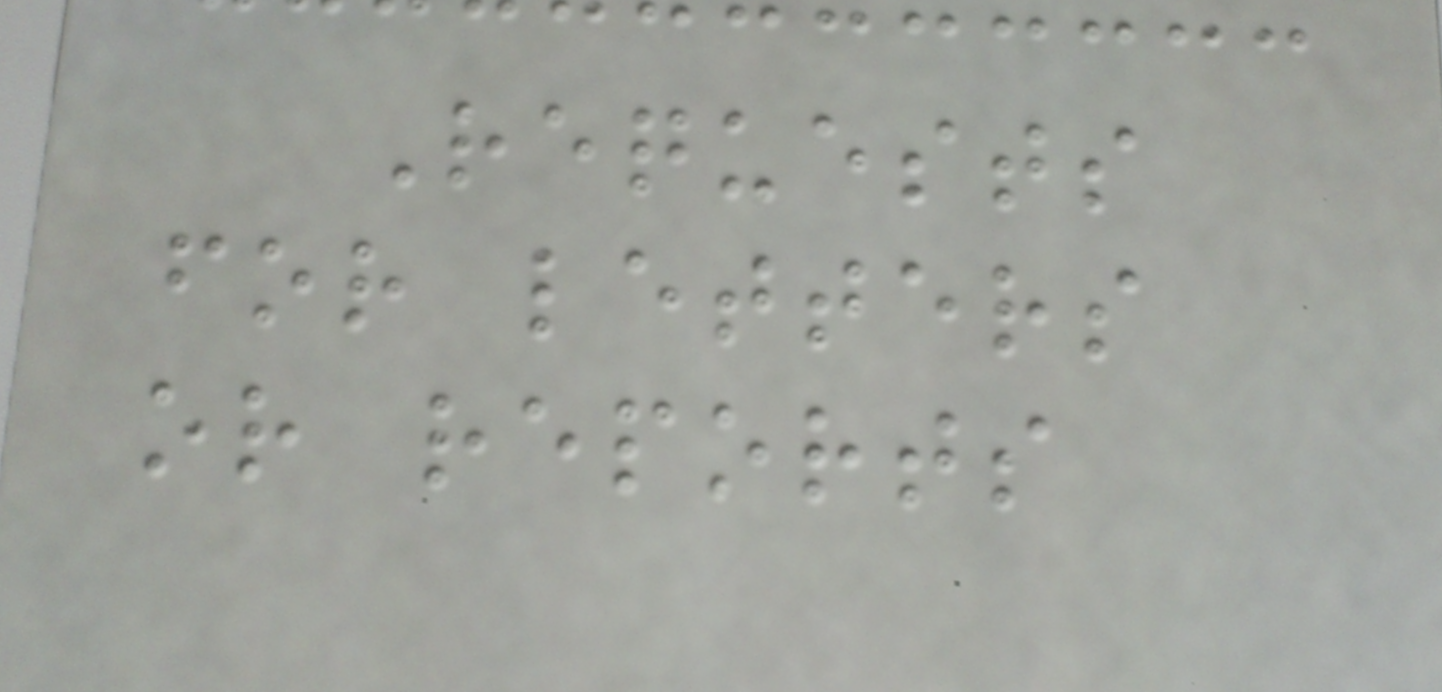Requests
for letters
or reports
